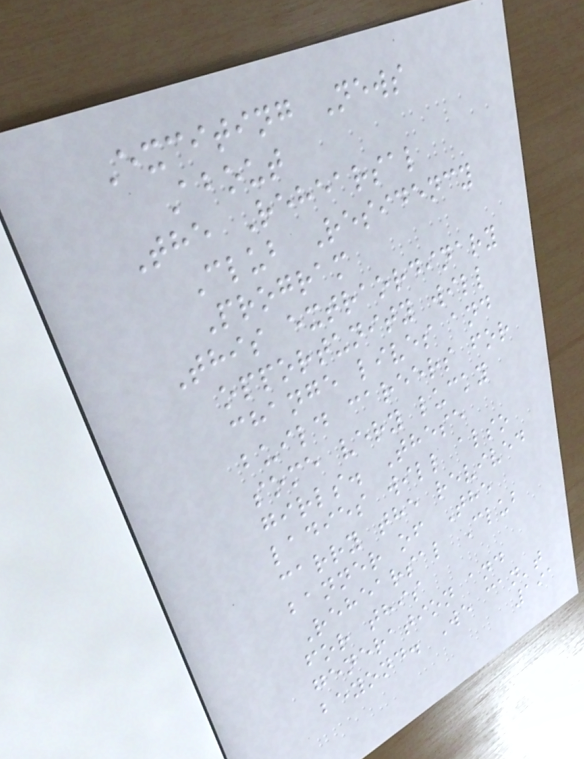Exciting News
About
The Rehearsal
Club Residency
Program
This extraordinary
opportunity will
change lives and
build careers for
some very lucky
girls. These
ladies will also
carry the revived
banner of The
Rehearsal Club
for this
generation and
beyond. We can't
191
